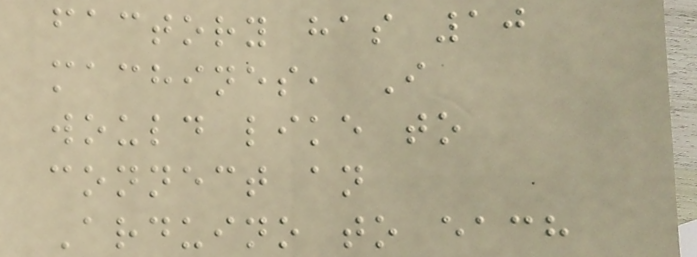factory has 10
machines, I
would like to
connect an
Arduino to each
